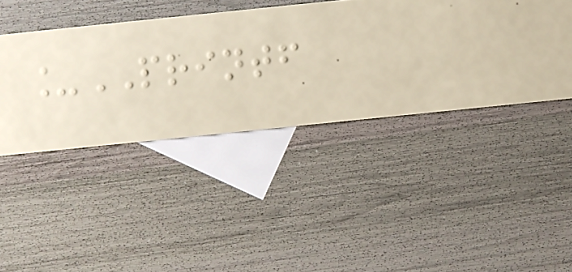_PRINTF
